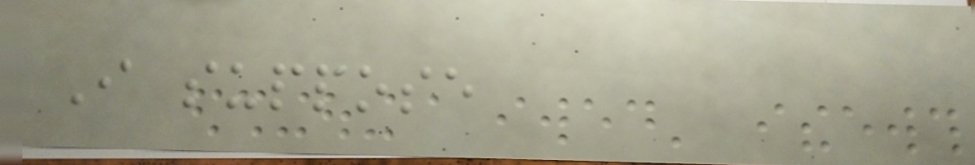I suppose
